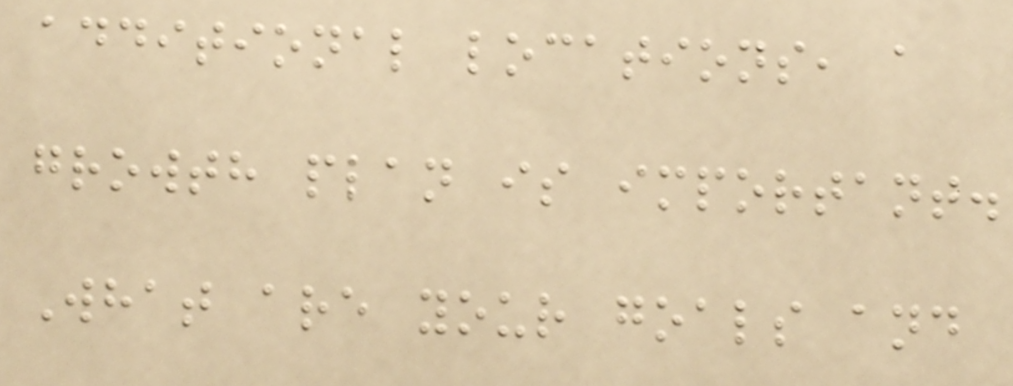additional locations, a
growth plan is important.
What are your goals and
